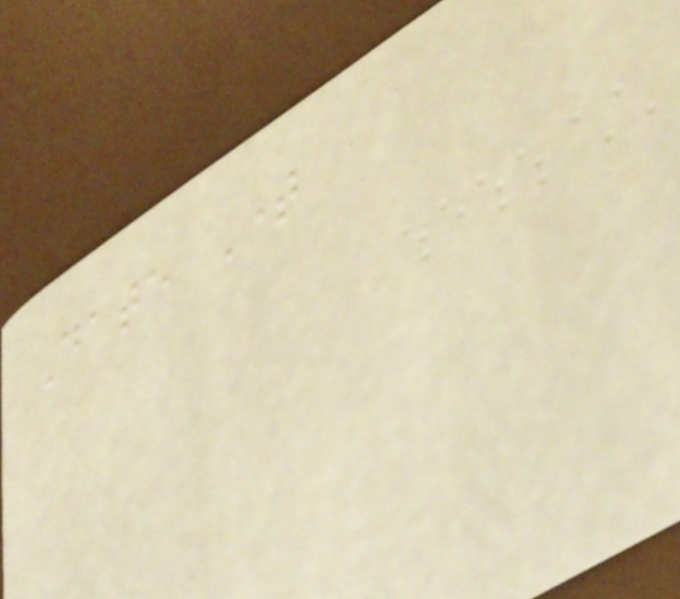Date Time
